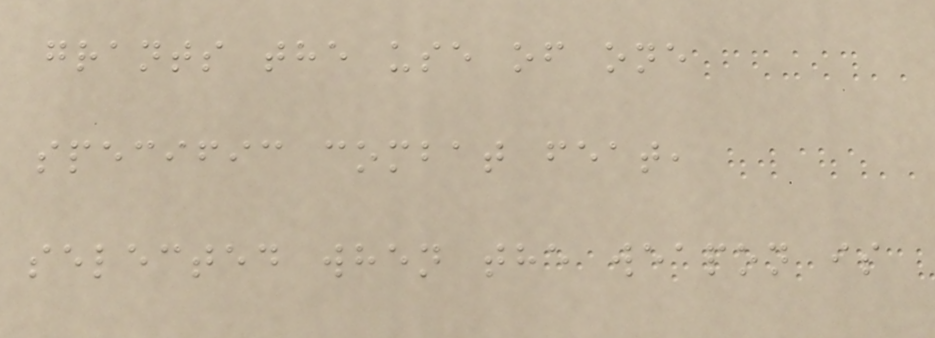grants the use of one
specific combat feat,
selected when the weapon is
